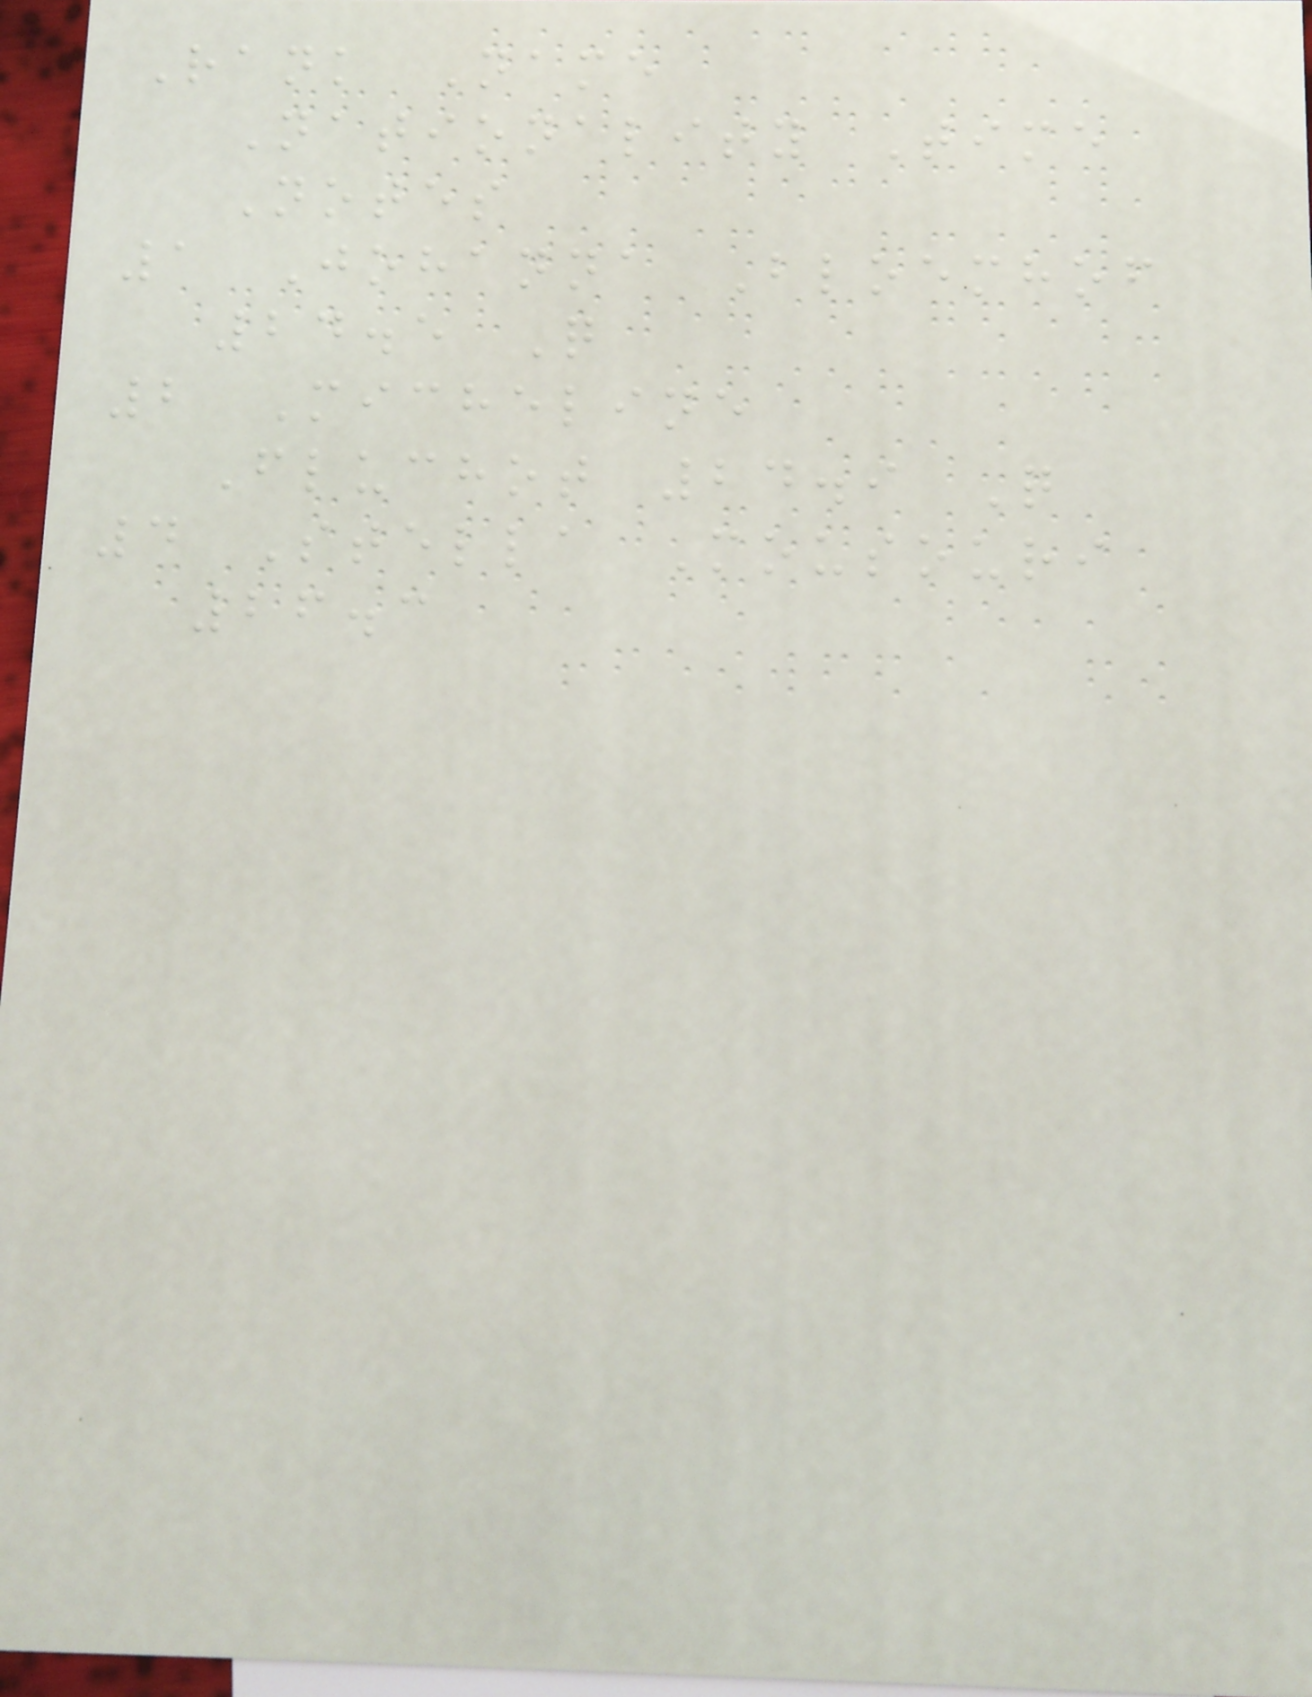Rank Name
Nationality Time
Notes
1 Johanna Bloemhof
24.5 Q
2 Micheline
Fluchot 24.9 Q
4 Stella Mousouri
26.3
